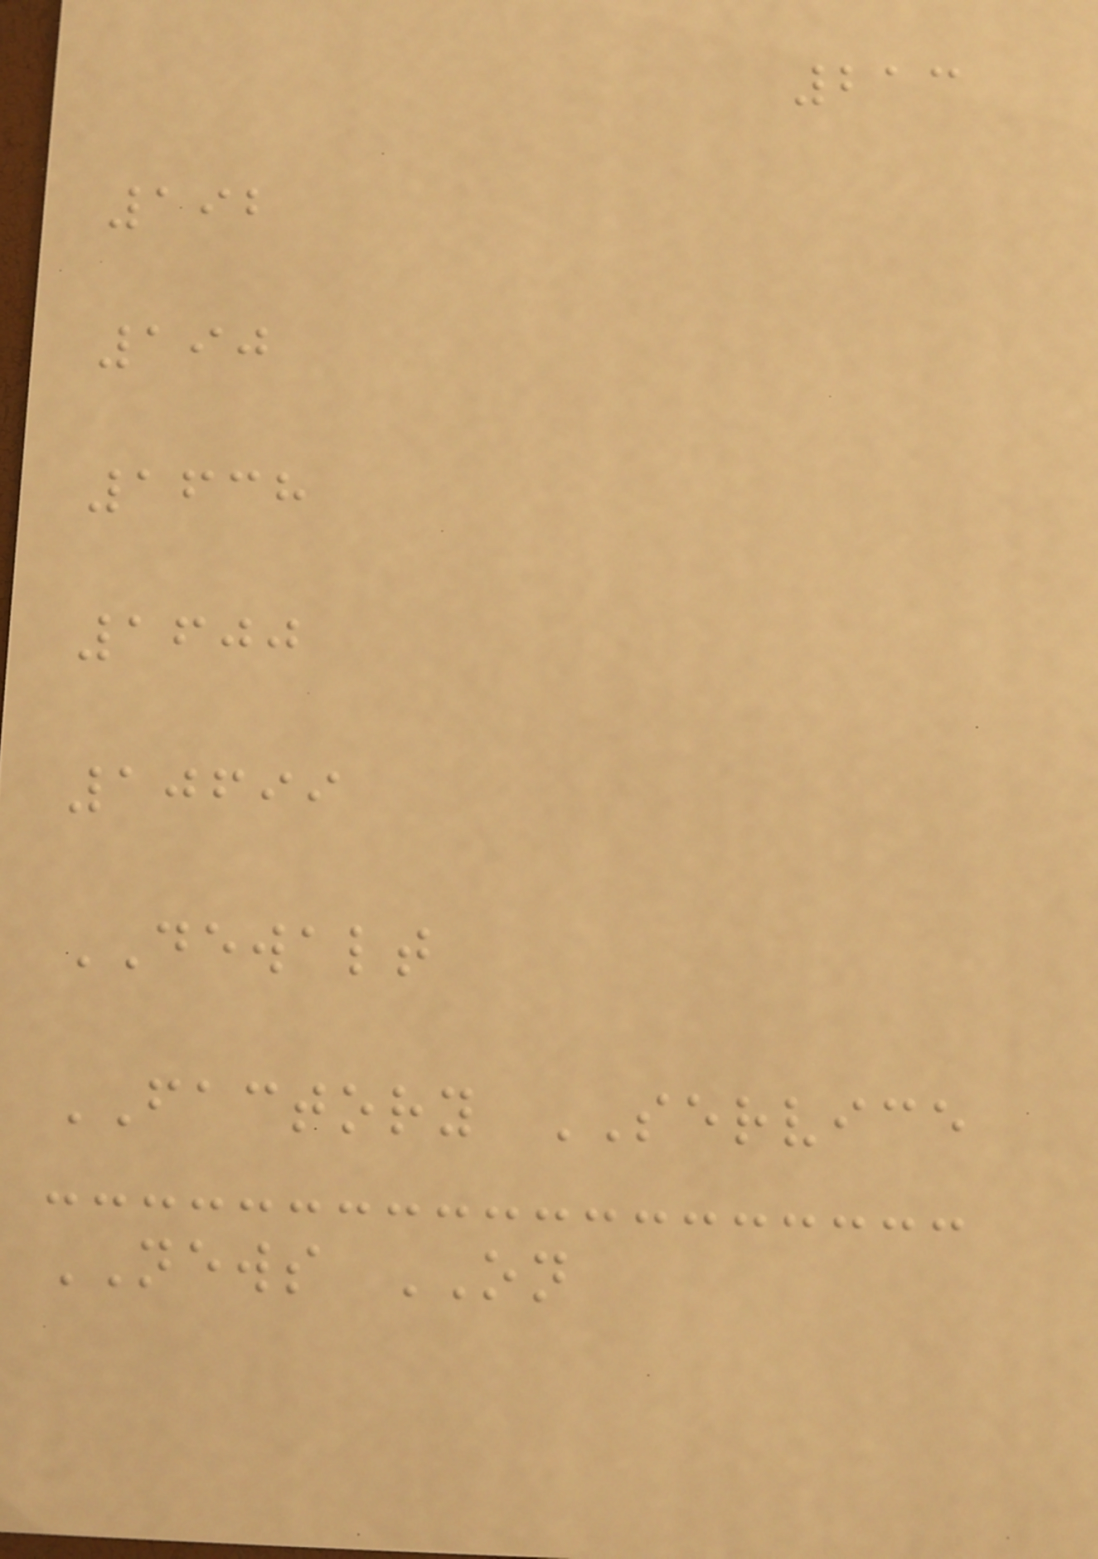213
192
190
1638
1600
10699
DEWALT
FACTORY SERVICE
NEWS ON
